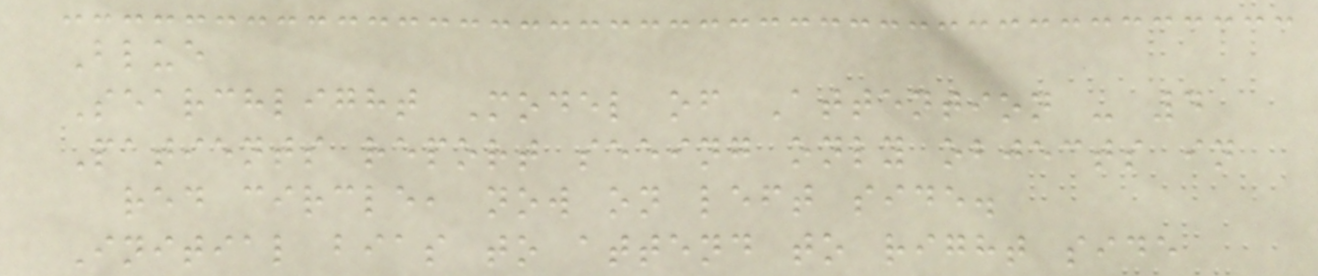Blue
Searchlight Model of Attention - 4
Patients report seeing only objects in
red circle, now on left side.
Initial bias to attend to right side
